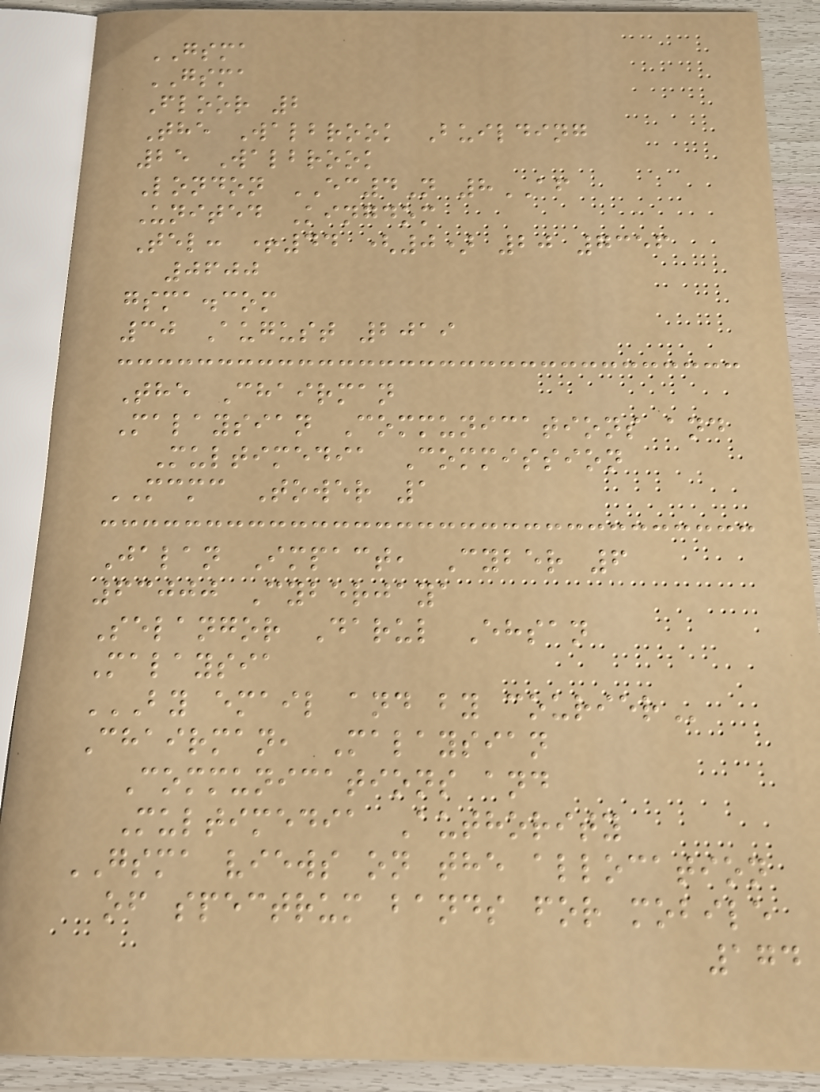GSMA
GSMA
Floor 2
The Walbrook Building
25 Walbrook
London EC4N 8AF
United Kingdom
Tel: +44 (0) 20 7356
0600
gsma.com
30 August 2019
The Chairman
Malaysian Communications and
Multimedia Commission
MCMC Tower 1
Jalan Impact, Cyber 6
63000 Cyberjaya
Selangor Darul Ehsan
Malaysia
BY EMAIL AND BY COURIER
Chairman, Malaysian
Communications and
Multimedia Authority
GSMA views on the allocation
of spectrum bands for mobile
174
